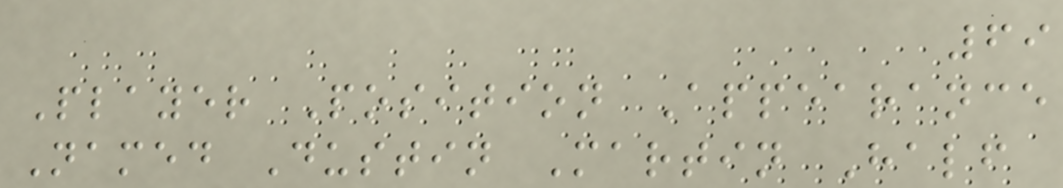69
Player Position Appearance
Named Dustin Martin Half
